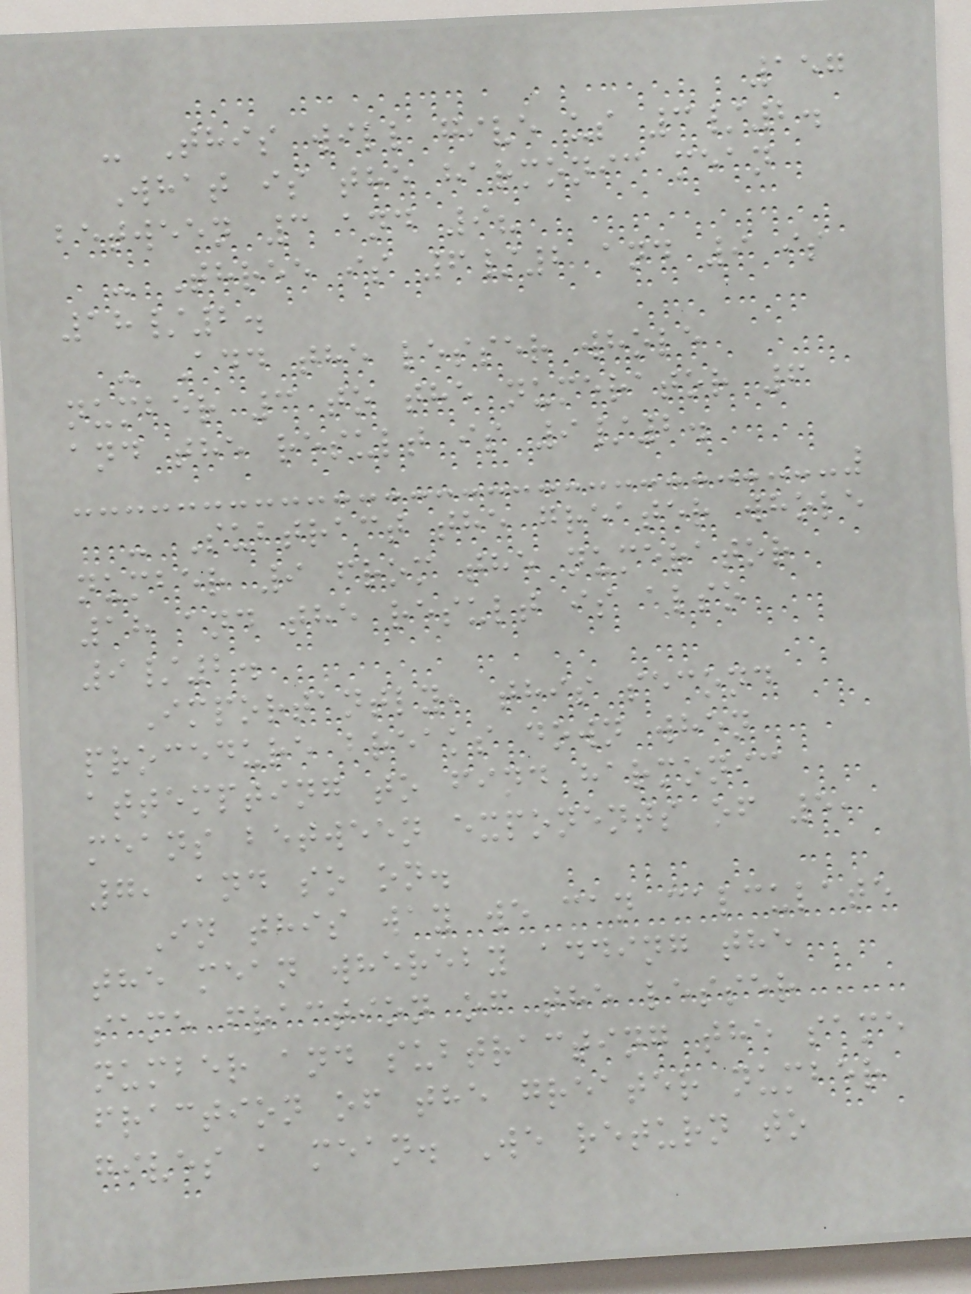157
- This will give us 3/2.
What is the harmonic mean
between 3 and 9?
- Three is 6/2 and 9 is
18/2.
- Add the lesser whole
number 3 to the numerator 6
and the result is 9/2.
- Subtract the greater whole
number 9 from the numerator
18 and the result is also
9/2.
Importantly, this second
procedure breaks down when
attempting to find harmonic
means between exponents of 5,
7, and so on.
In this way we can calculate
the mean whereby adding the
same fraction of the lesser
number and subtracting the same
fraction of the greater number
gives a mean. We return to
